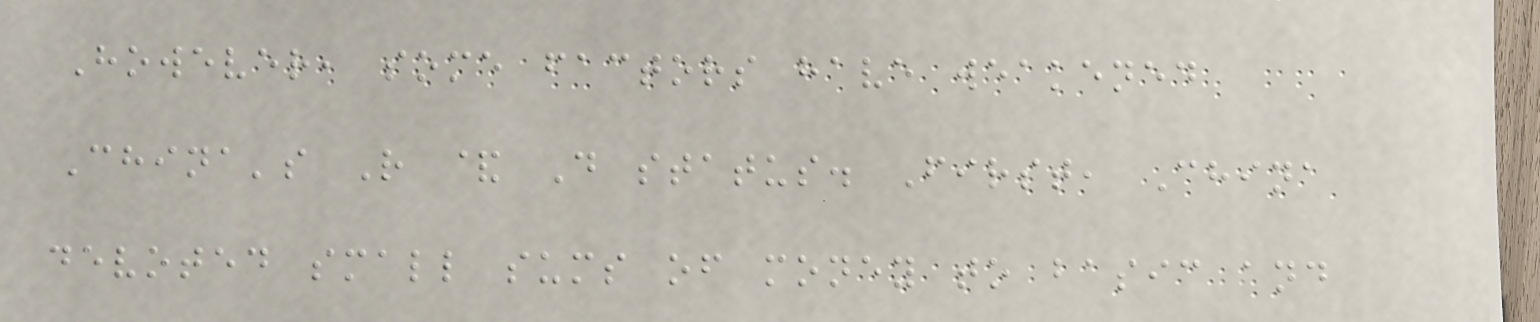However, some factors have weakened
China's R & D status. First, China
devoted small sums of money to basic and
